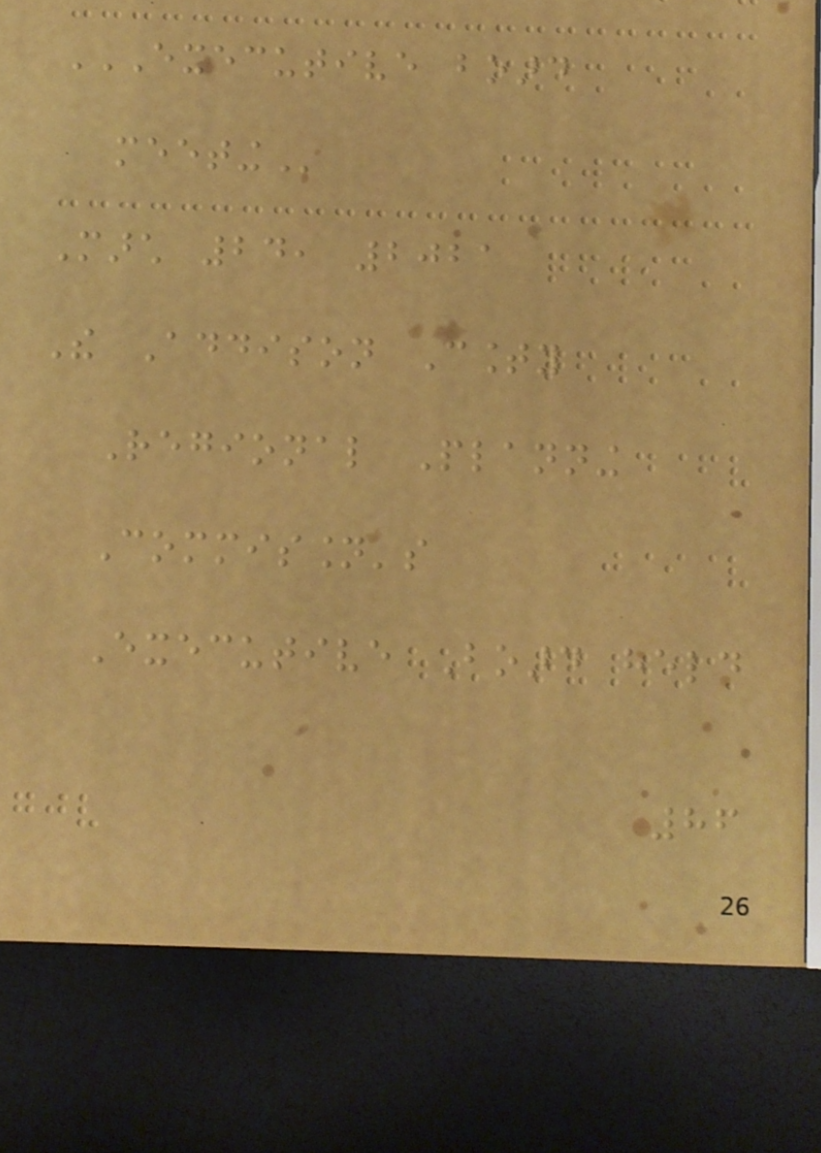EXECUTIVE BOARD
MEETING
March 24, 2021
The Addison County
Regional Planning
Commission's
Executive Board held
86
